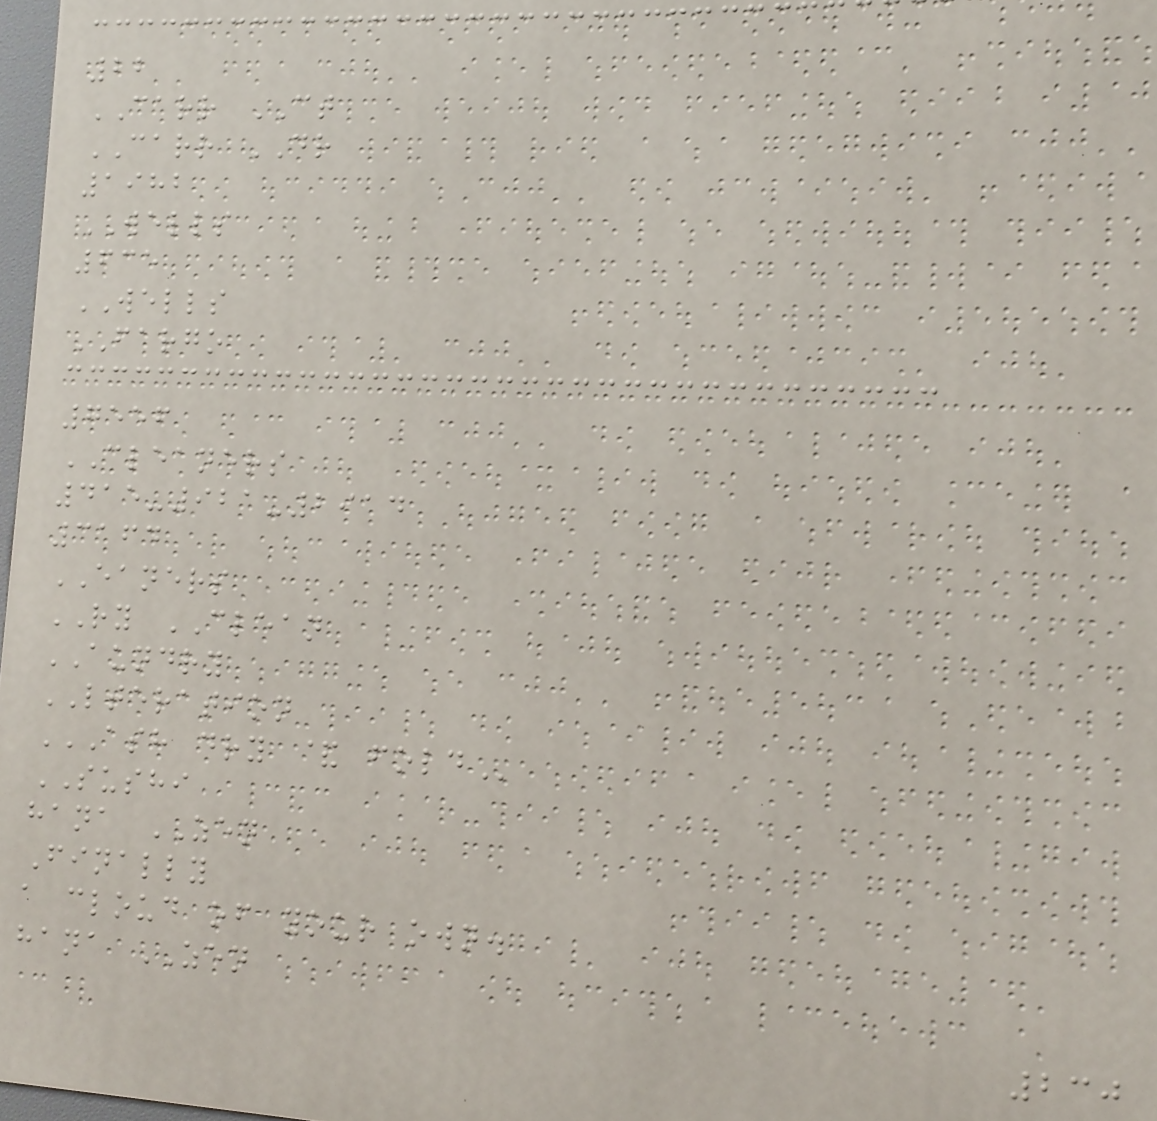22
CARR CT
CARR DR
1982
WELLS
635
WELLS
FARGO
7556
CLEANERS
415-921-2914
3164
EANERS
RY CLEAN
AUNDRY
LTERATION
ASH DRY & FOLD
SUSHI
hana ZEN
Finally
a cloud of your own.
hana ZEN
230
